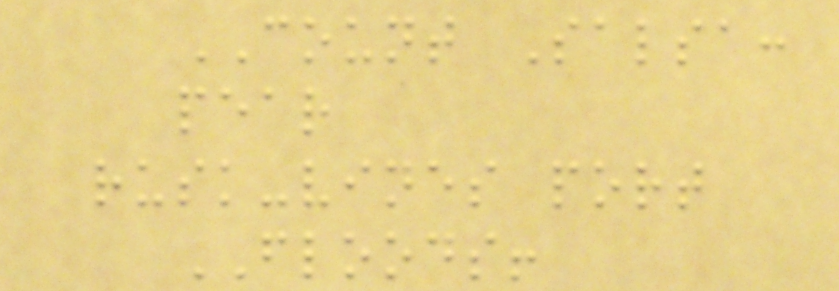COUNT Salsa:
pear
rusk-vines port
FLOODS!
